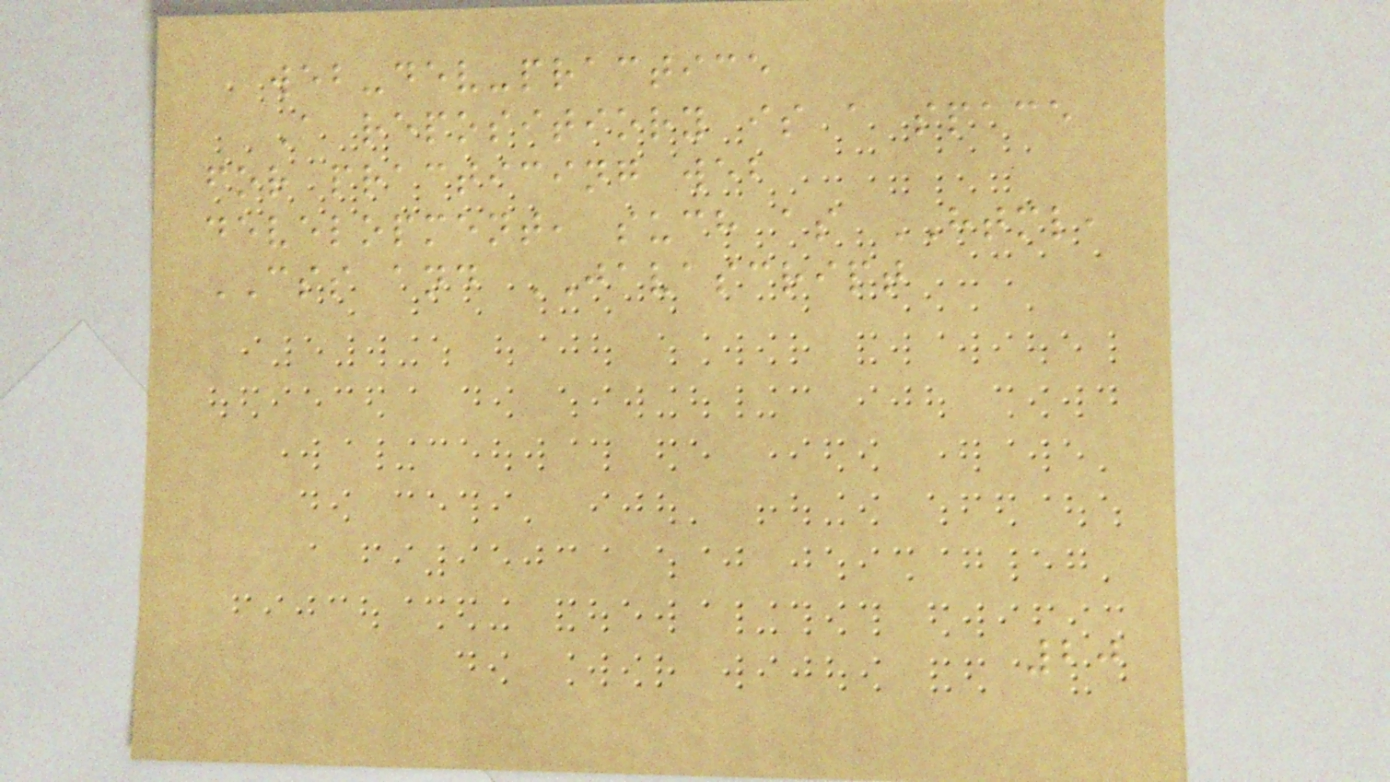web-dev-practice
A repositiory is a space
for practicing web
development, such as HTML,
CSS and JAVASCRIPT
20
